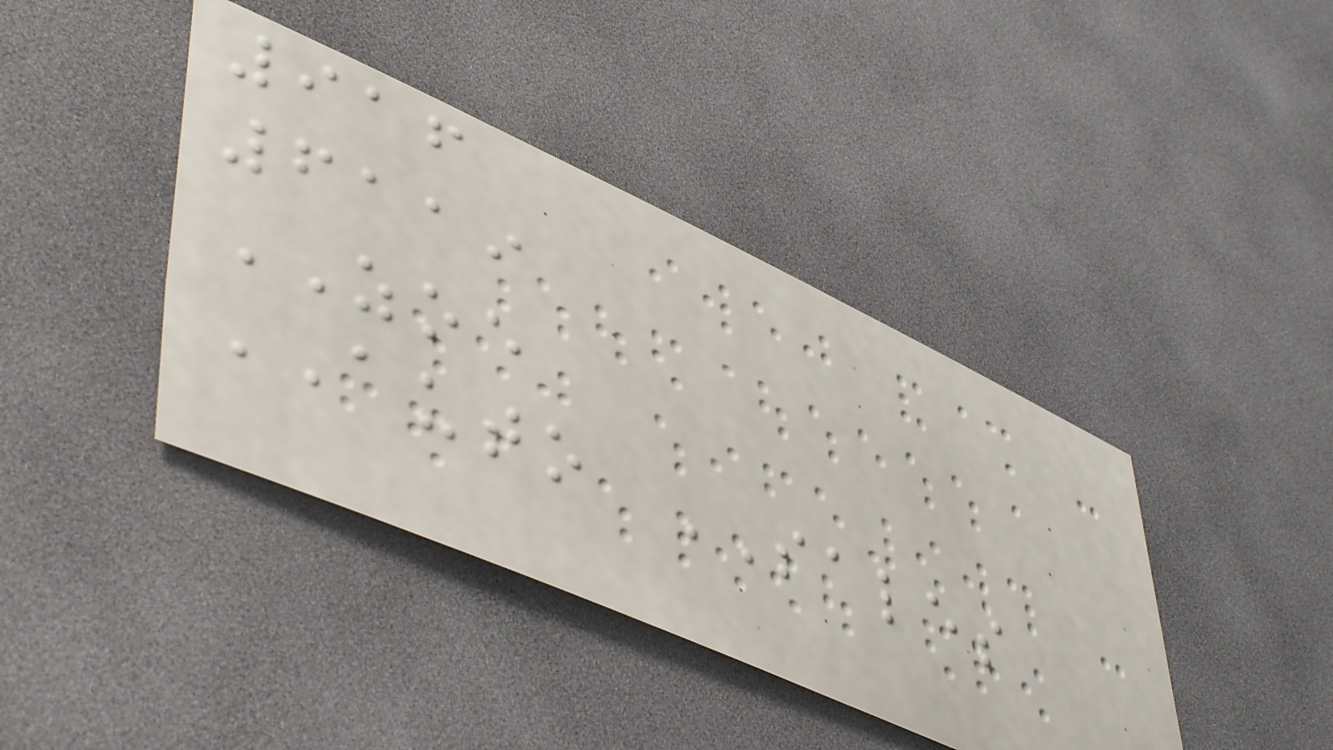916
6119
ZOE
AUTO SALES
